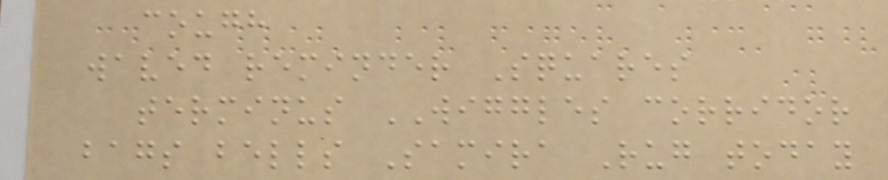cough
waved reminder Squares
terminus WIGGLES corridor
bags bells Samira Rug today
